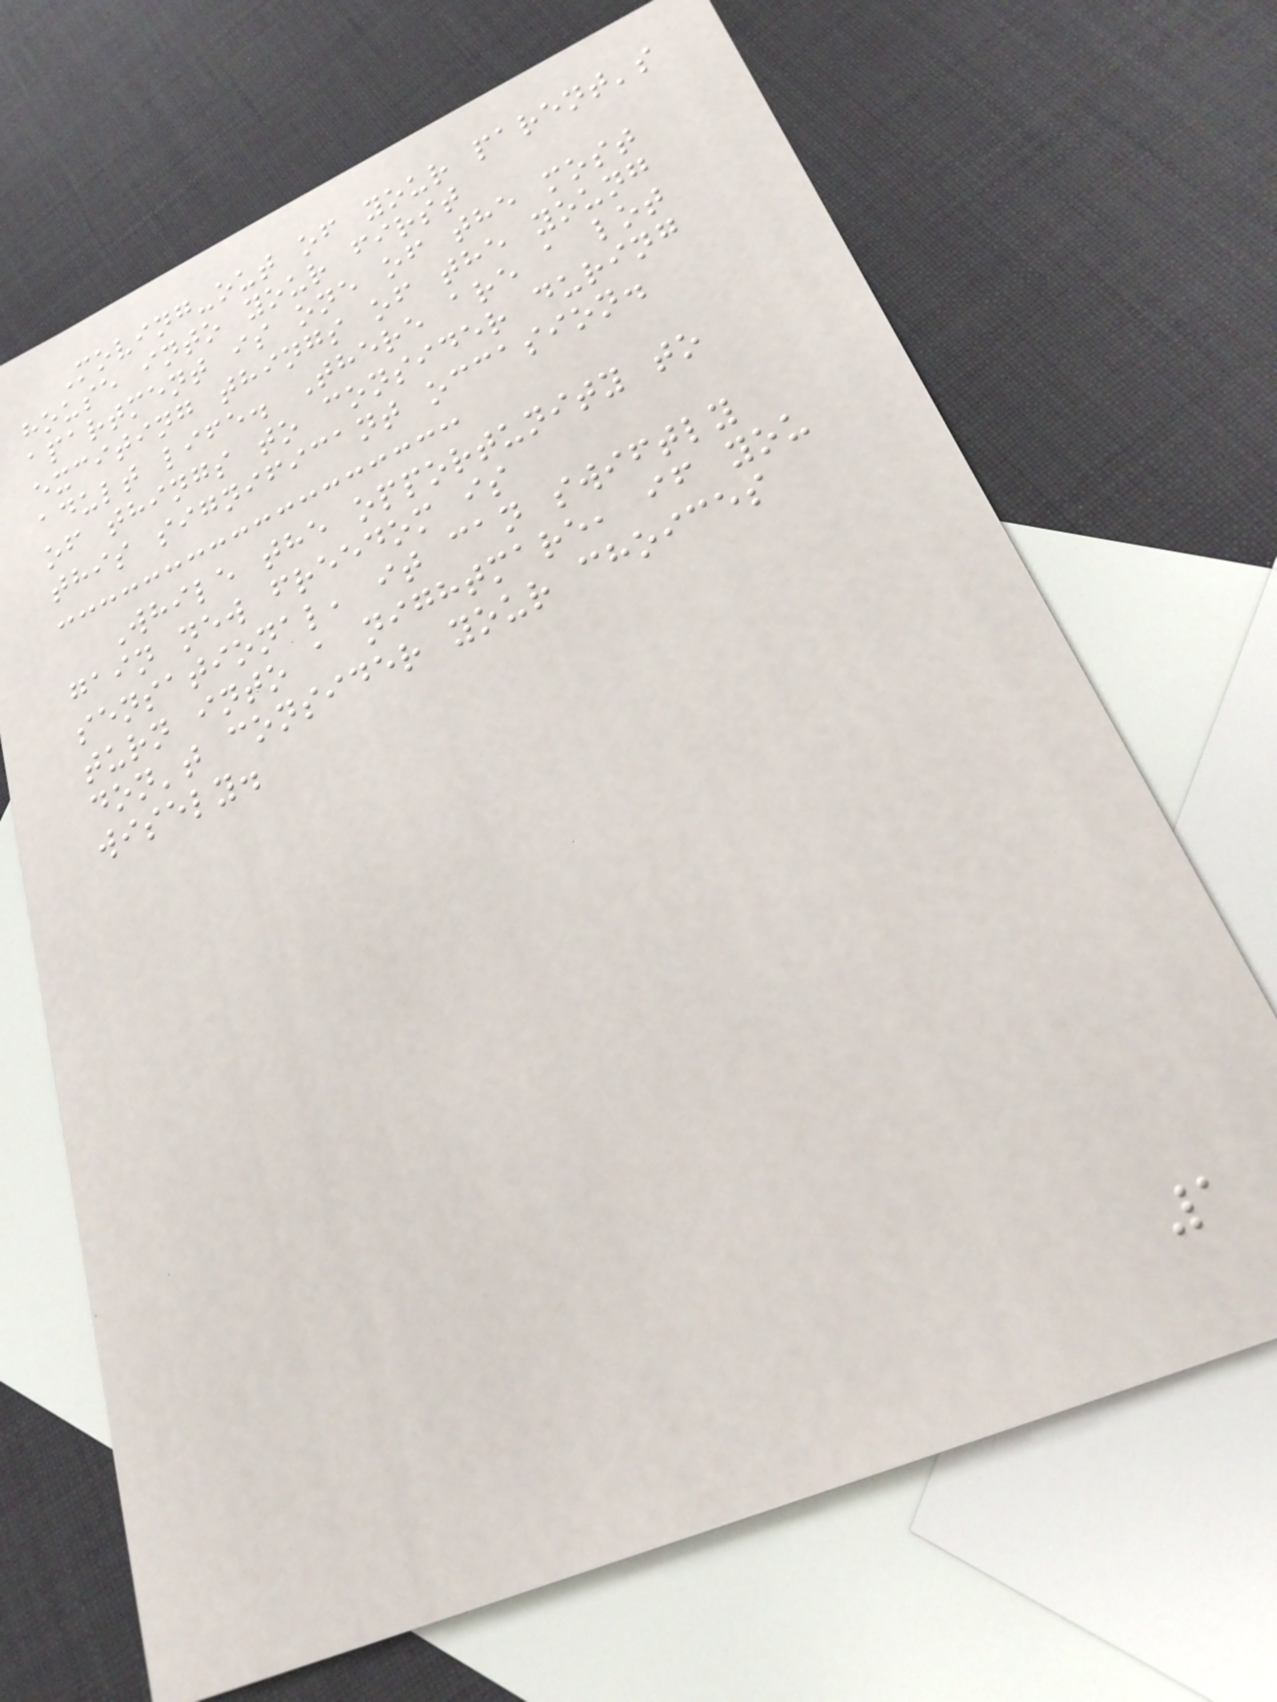Moving-out of your parent's
house into your first
apartment is one of the most
exciting things of the young
adult life. There are a lot
of things to consider during
this significant occasion.
While the opportunity to
gain new freedom is
sensational, it can swiftly
turn into a nightmare, if you
don't consider your choices
wisely.
1
